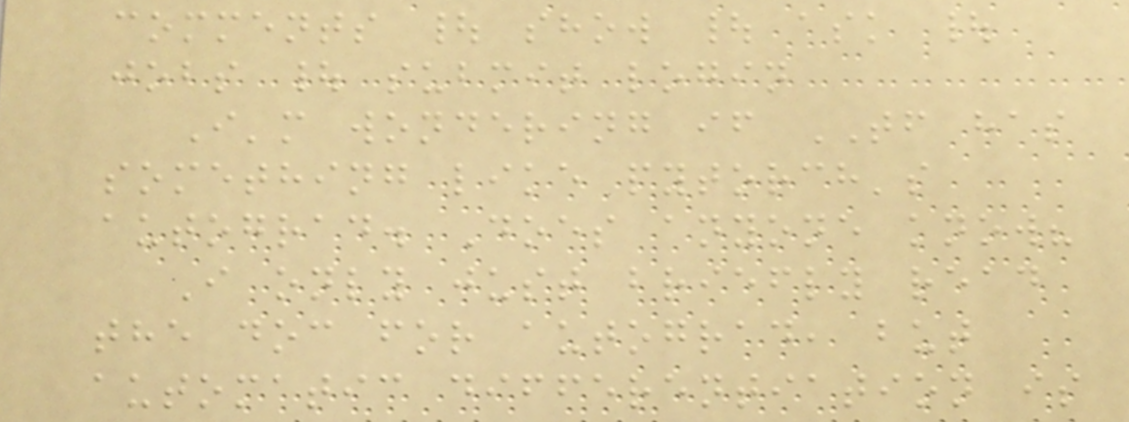comments | show | ask |
jobs | submit login
I'm wondering if TF has
something like pytorch's
autograd. Does anyone know?
I only just briefly read
the doc for autograd, but
automatic differentiation is
